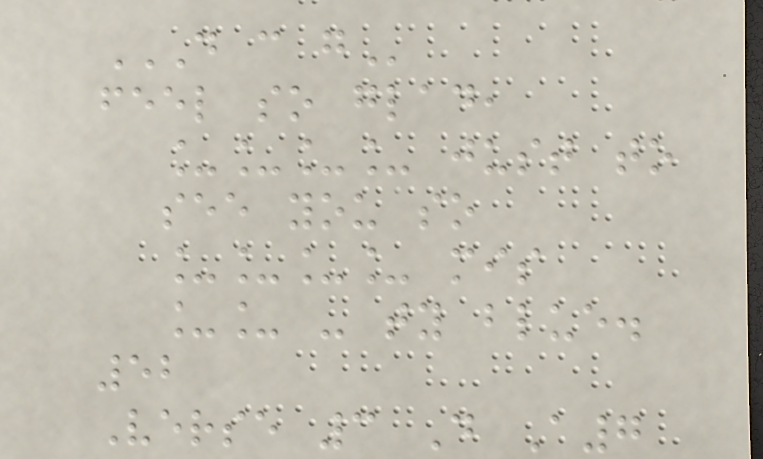D C G
feel so glad,
____ just to
see you so
____ mis
__ - ty blue.
52
Verse 3 D A7
